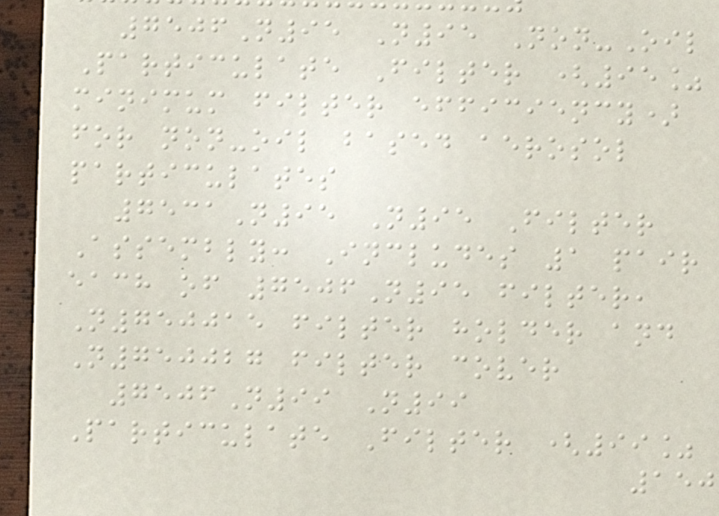7506N95 N95 Non-Oil
Particulate Filter (95%
minimum filter efficiency)
for non-oil based aerosol
particulates
7531N95 N95 Filter
Assembly: Includes 1 pair
each of 7506N95 filter,
N750015 filter holder and
N750027 filter cover
7506N99 N99
Particulate Filter (99%
150
